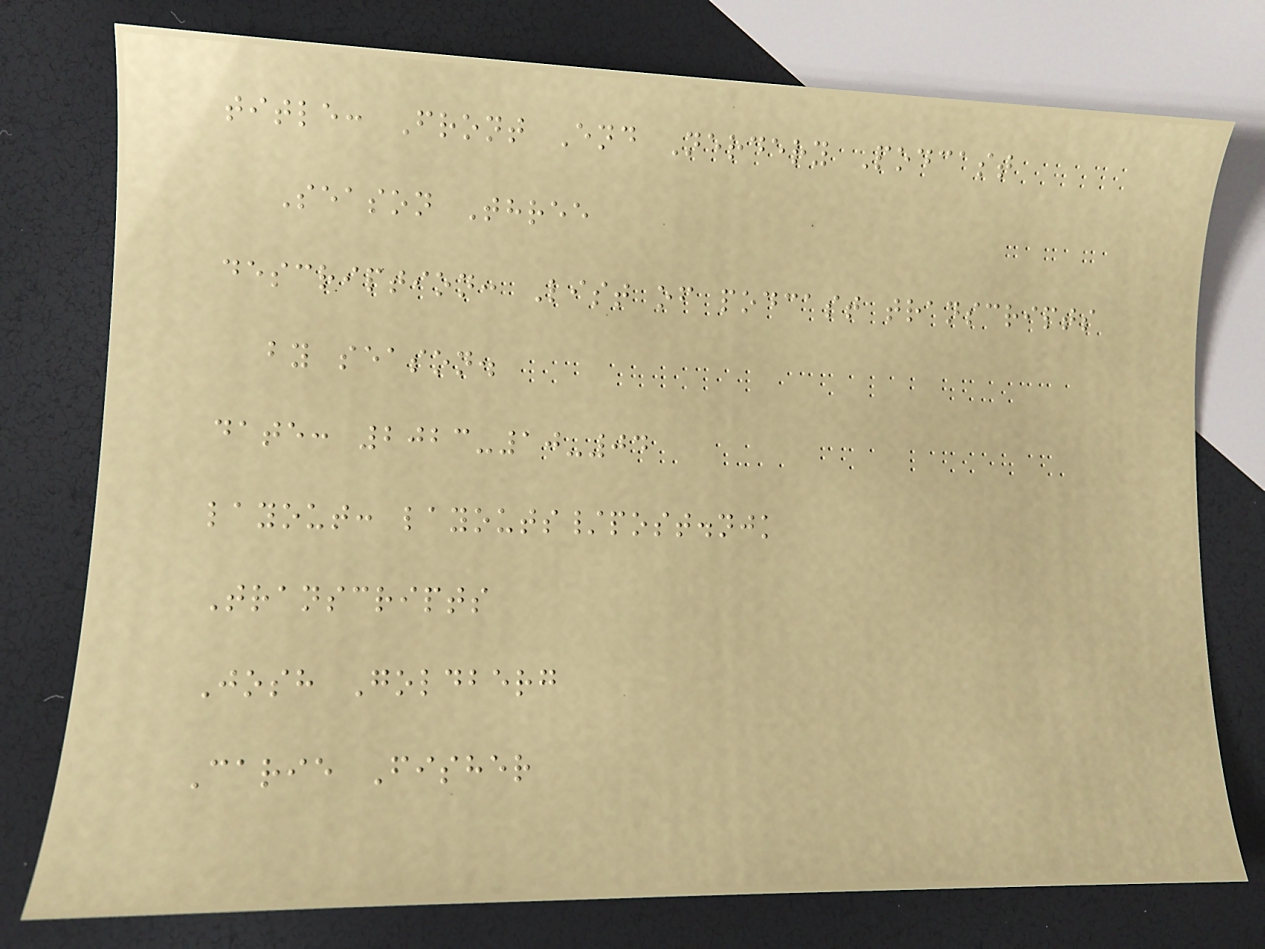title: Front End Nerdery Podcast
Season Three
description: List of podcast transcripts
by season.
date: 2023-10-04
layout: layouts/post.njk
Transcripts
Josh Goldberg
Carie Fisher
